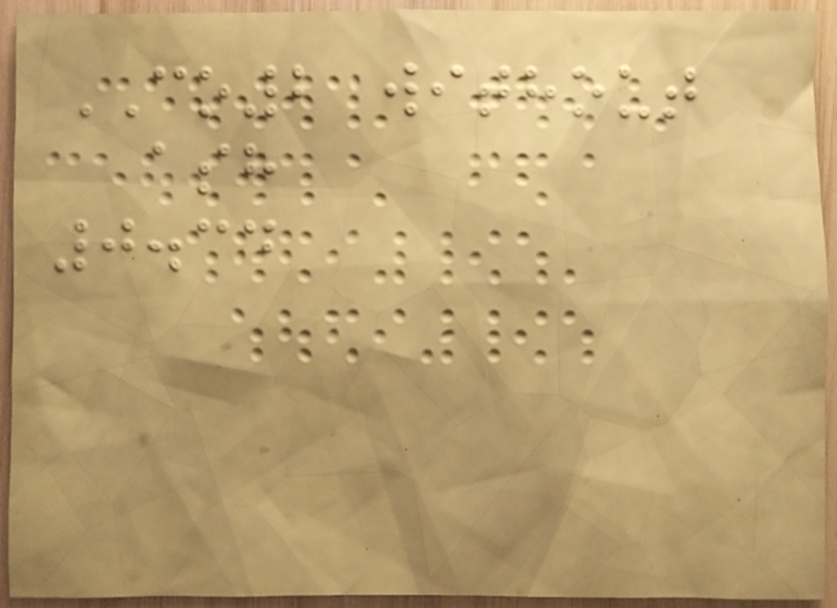CO2 without
ash
0.34
